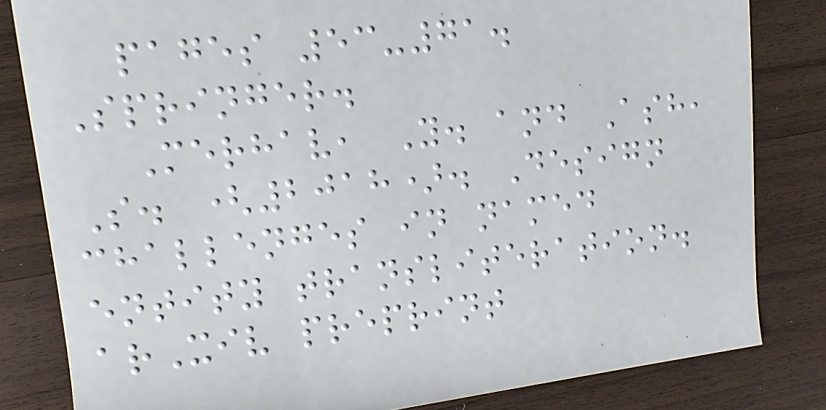pages 53-71.
Springer.
Merhav, Y. and Ash,
S. (2018). Design
challenges in named
entity transliteration.
arXiv preprint
